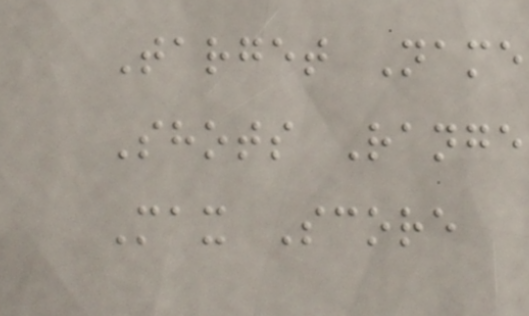Target Name
Shots Range
Max Score
